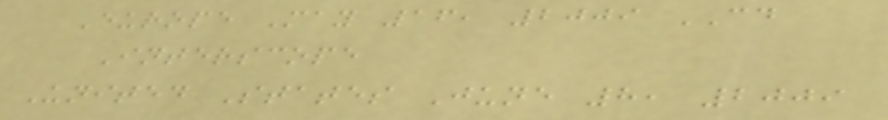Europe May 16, 2009 CD
Interscope
United States June 8, 2009
